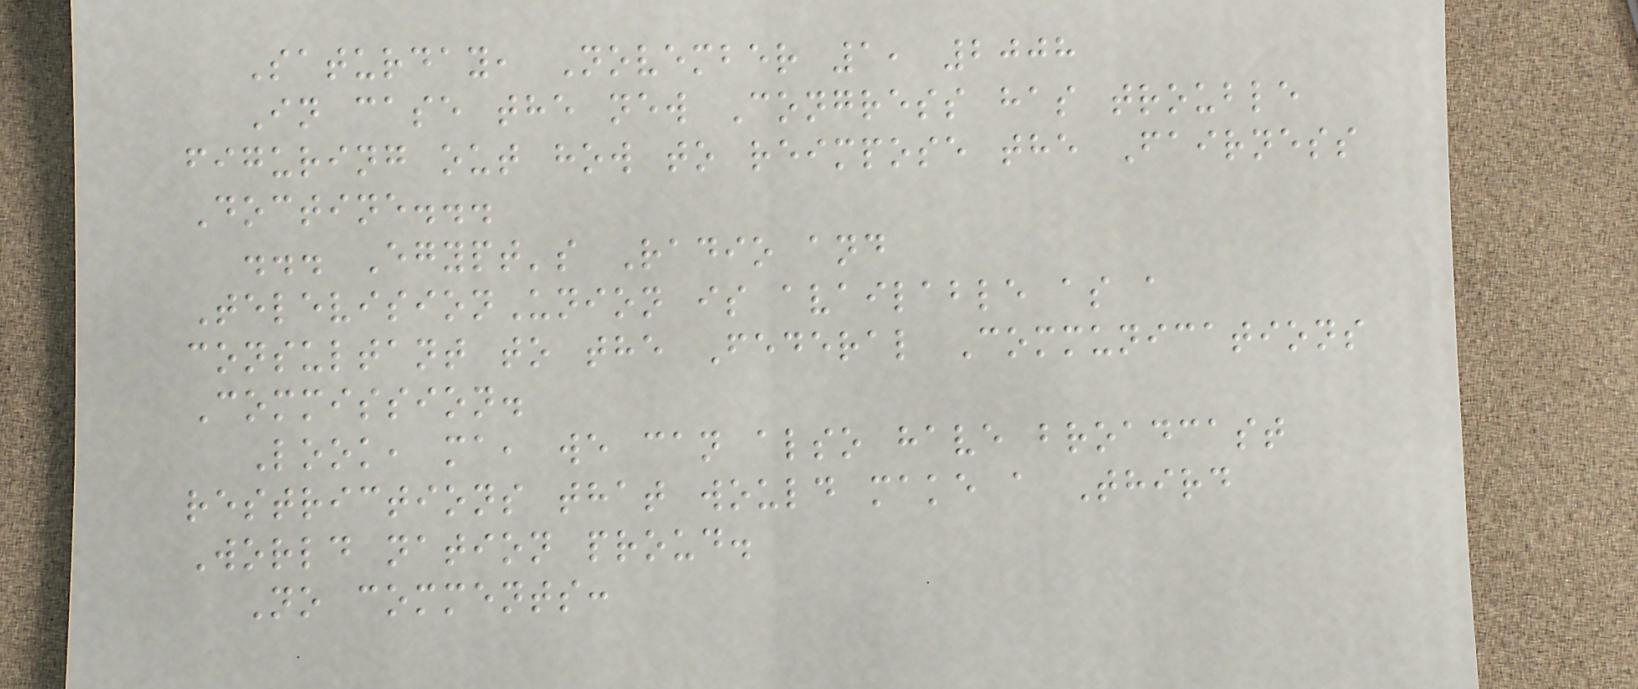Saturday, November 1, 2008
In case the new Congress has trouble
figuring out how to reimpose the Fairness
Doctine...
... Egypt's Radio and
TelevisionUnion is available as a
consultant to the Federal Communications
Commission.
Look, ma, we can also have broadcast
restrictions that would make a Third
World nation proud.
No comments:
